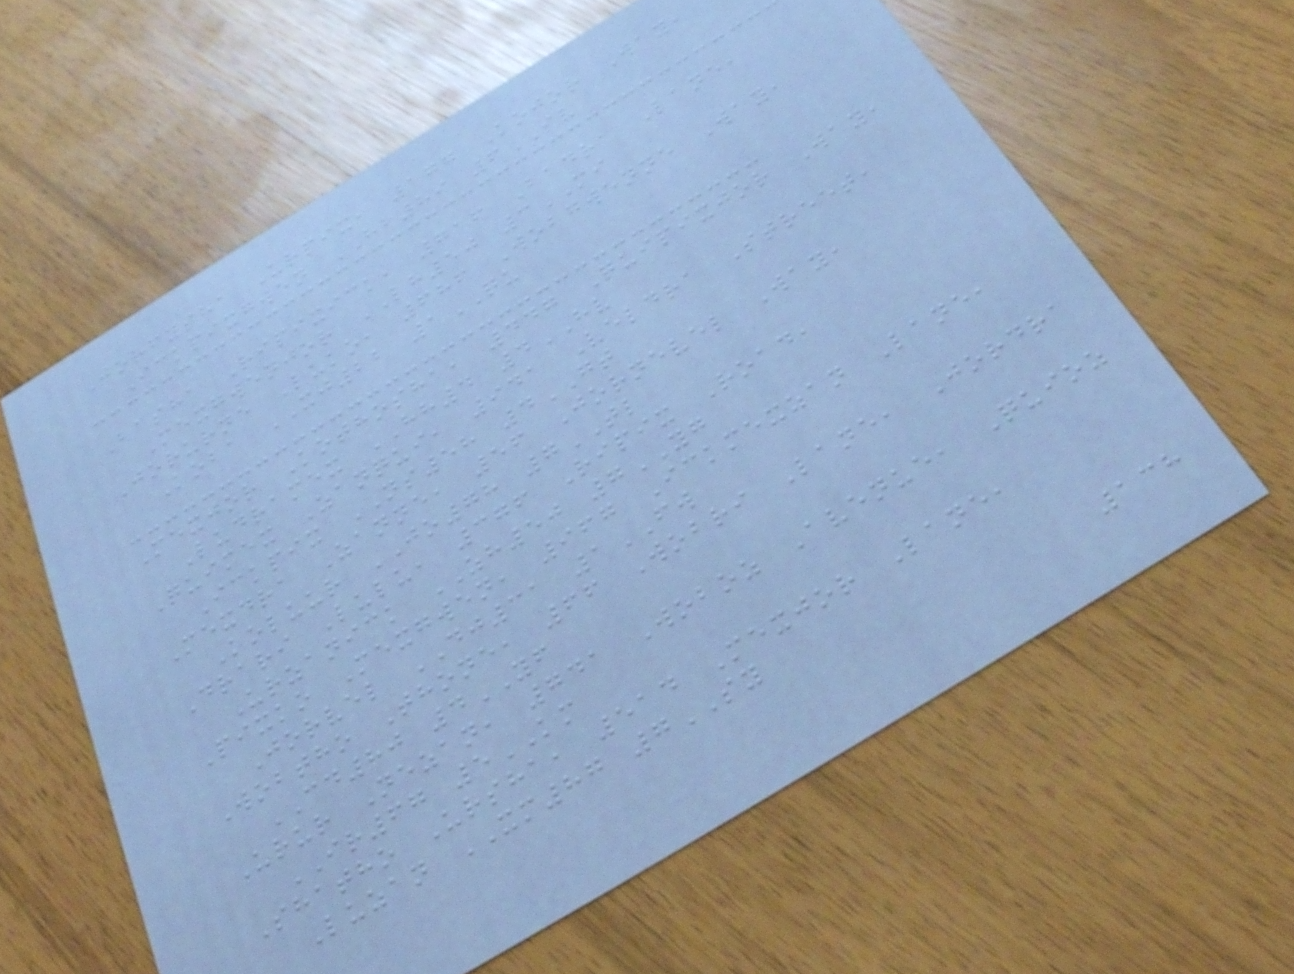Jorfysha Urpix, 177 Kojor Way,
Ickpixgwen HB89 6IV
Basha Ripixick, 716 Badra Lane,
Mexgwenjor LH50 3MI
Jorurne Luko, 686 Wobgwenne Way,
Koba XJ22 1QU
Mexjor Kothosha, 447 Quipixjor Way,
Ludramex HH4 4HV
Quimex Zanqui, 941 Veldra Street,
Ickpix NS58 4GT
Mexdra Zanne, 56 Jornevel Way,
Koluur JO78 7TL
Drari Lulu, 376 Ripix Road,
Urzanick ZH50 7YG
Pixko Mexgwen, 967 Ickmexzan Lane,
Jorvel DJ31 1FW
Wobtho Thone, 66 Wobri Lane, Jordra
CD80 4YF
Urur Nezan, 741 Woboz Avenue, Quioz
IR67 5KM
Shatho Ursha, 514 Mexjor Lane,
Luzan XM87 7SY
138
